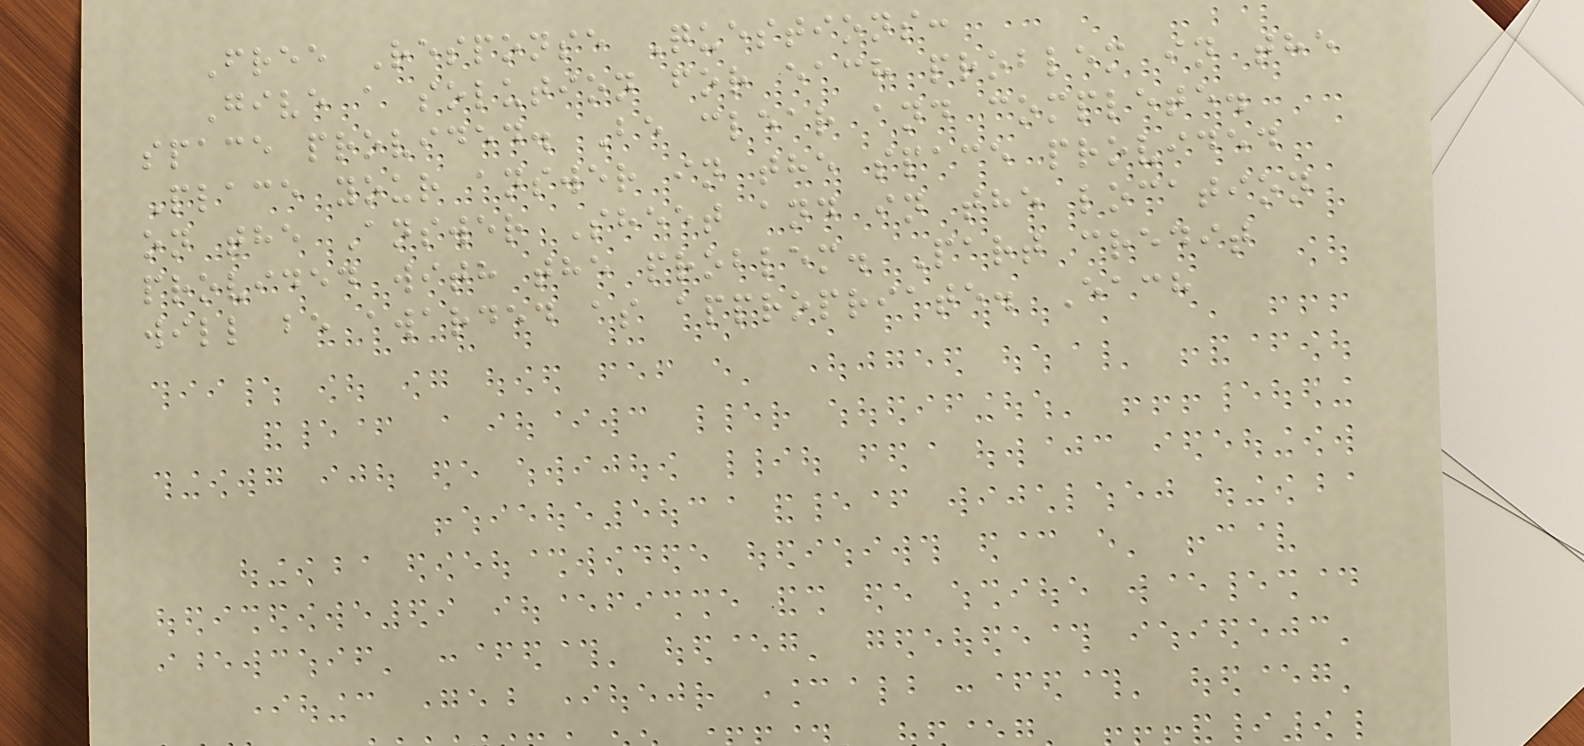Free Response Questions:
Give a solution for each problem in the
space provided. Be clear and complete.
Place your answer in the space provided
on the Answer Sheet and in the location
provided with the problem. Part credit
will be awarded as appropriate. Each
